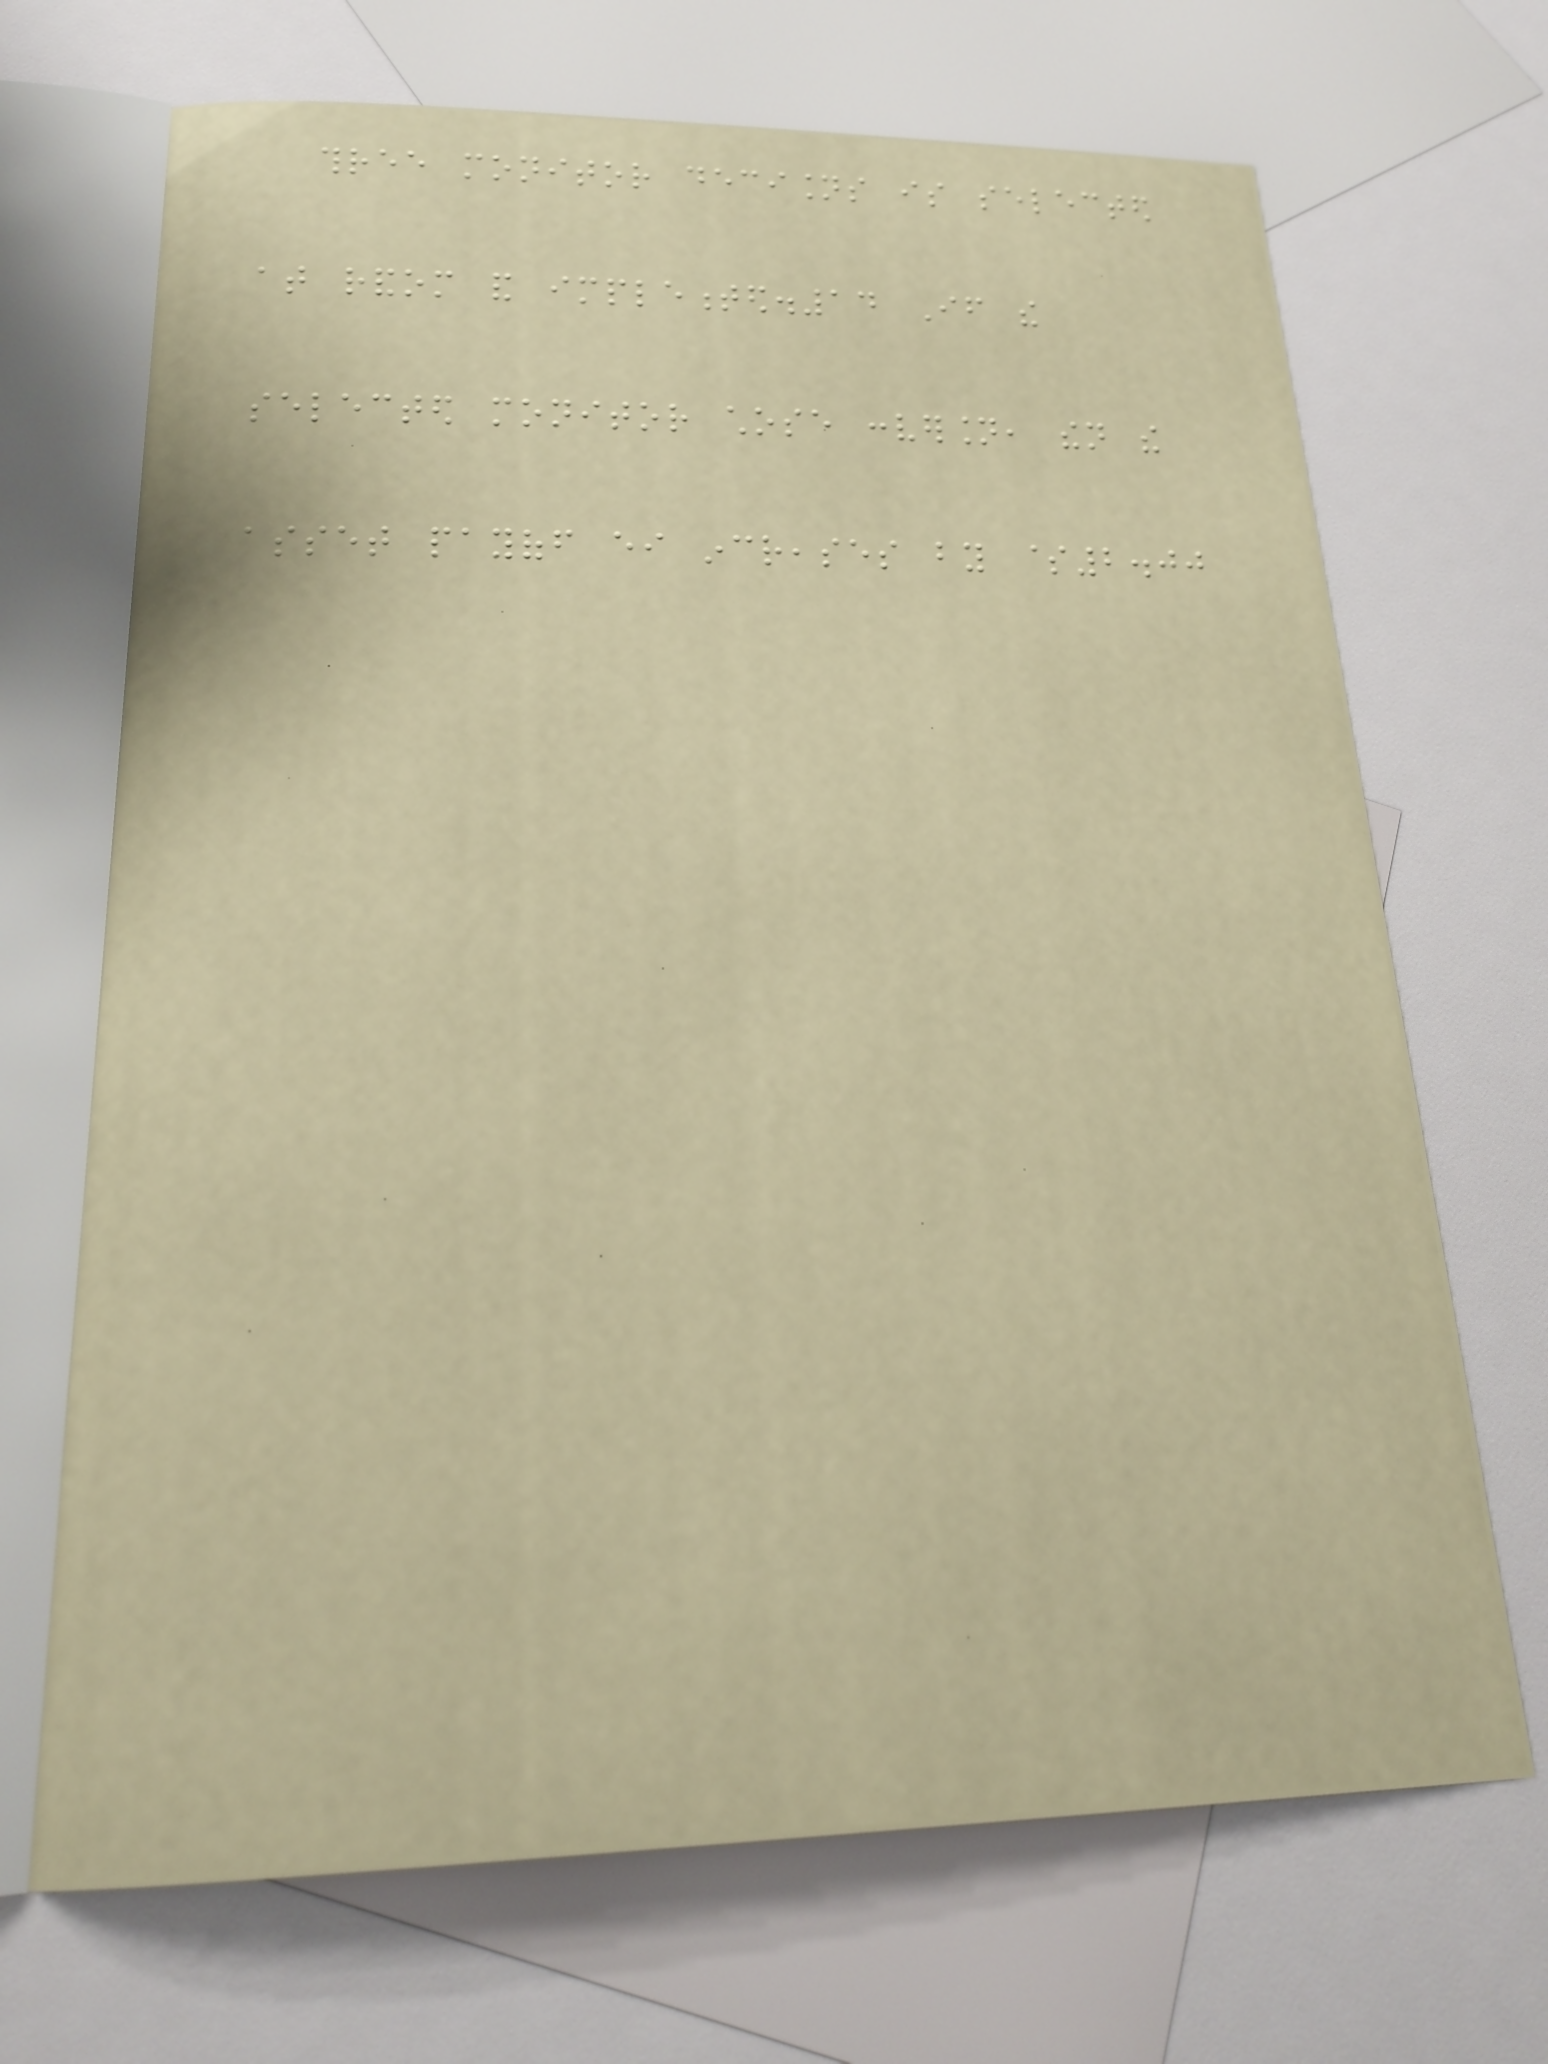three monitor decisions is selected
at random and implemented.14 If the
selected monitor chose conversion, then the
asset payoff either increases by $2.00
